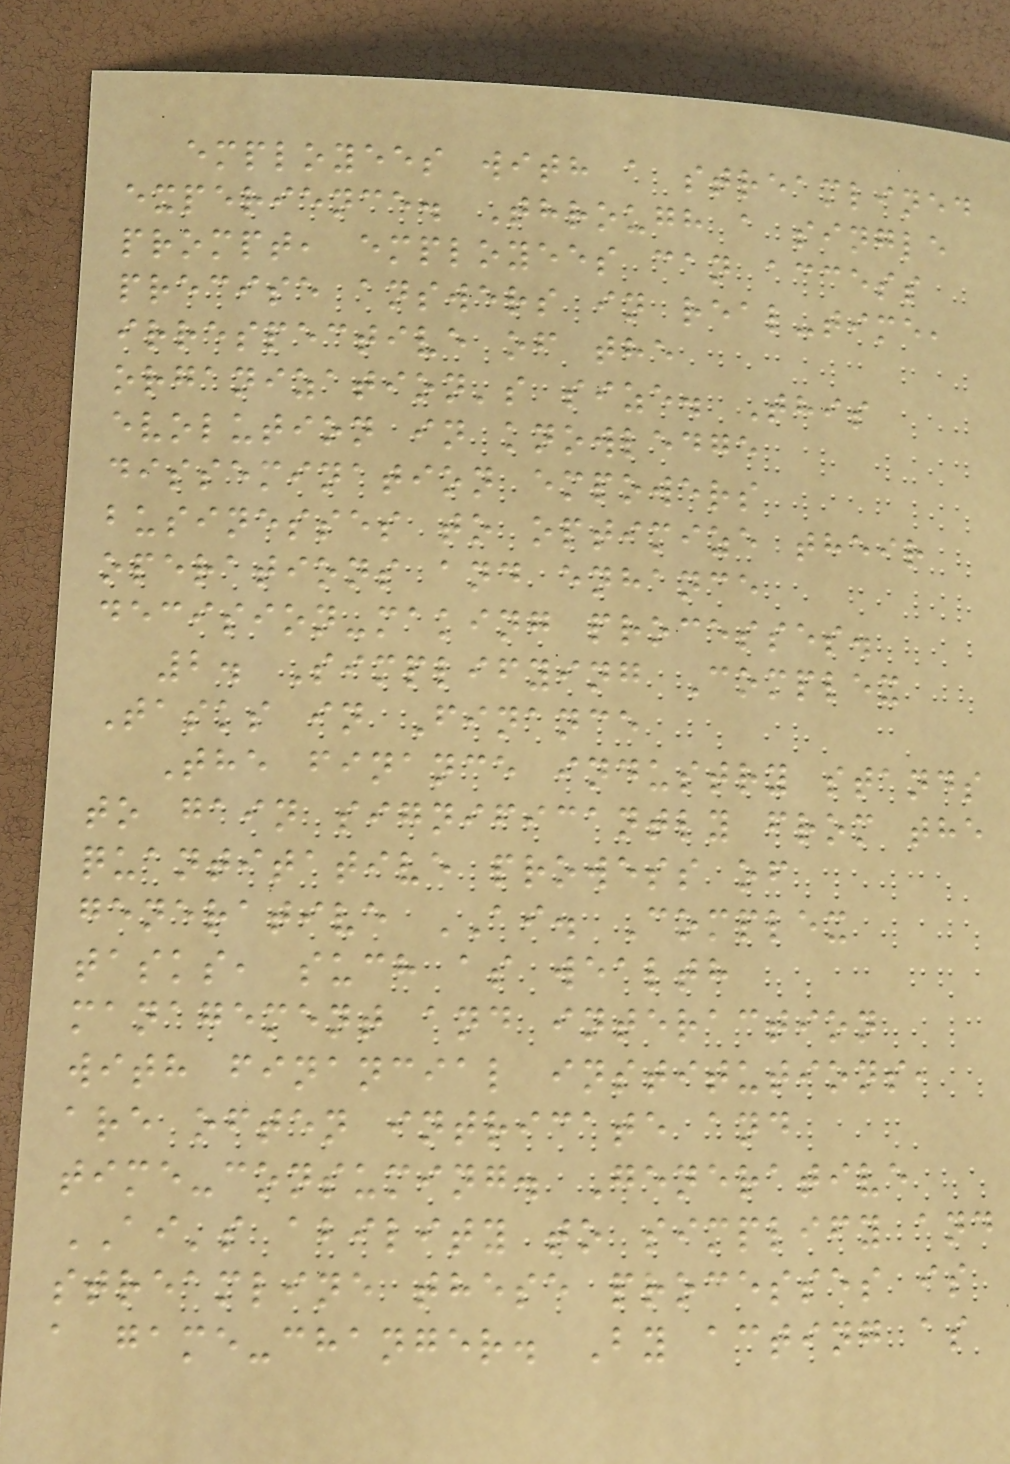employees with a streamlined
experience. Through a single
prompt, employees can access
precise answers in real-time,
irrespective of the
organization's size. This
evolution in knowledge
dissemination empowers
businesses to optimize their
operations and enhance
decision-making processes.
2. Simplifying Complex
Tasks in Finance
The finance industry stands
to gain significantly from the
quantitative prowess of
generative AI. Complex
tasks, such as wealth
management and interaction
with financial institutions,
are often intricate and
time-consuming. Generative
AI's ability to simplify and
streamline these processes is
a game-changer. By acting as
